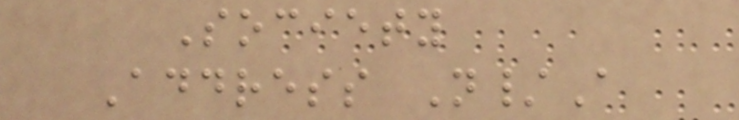Society
Address N/A
